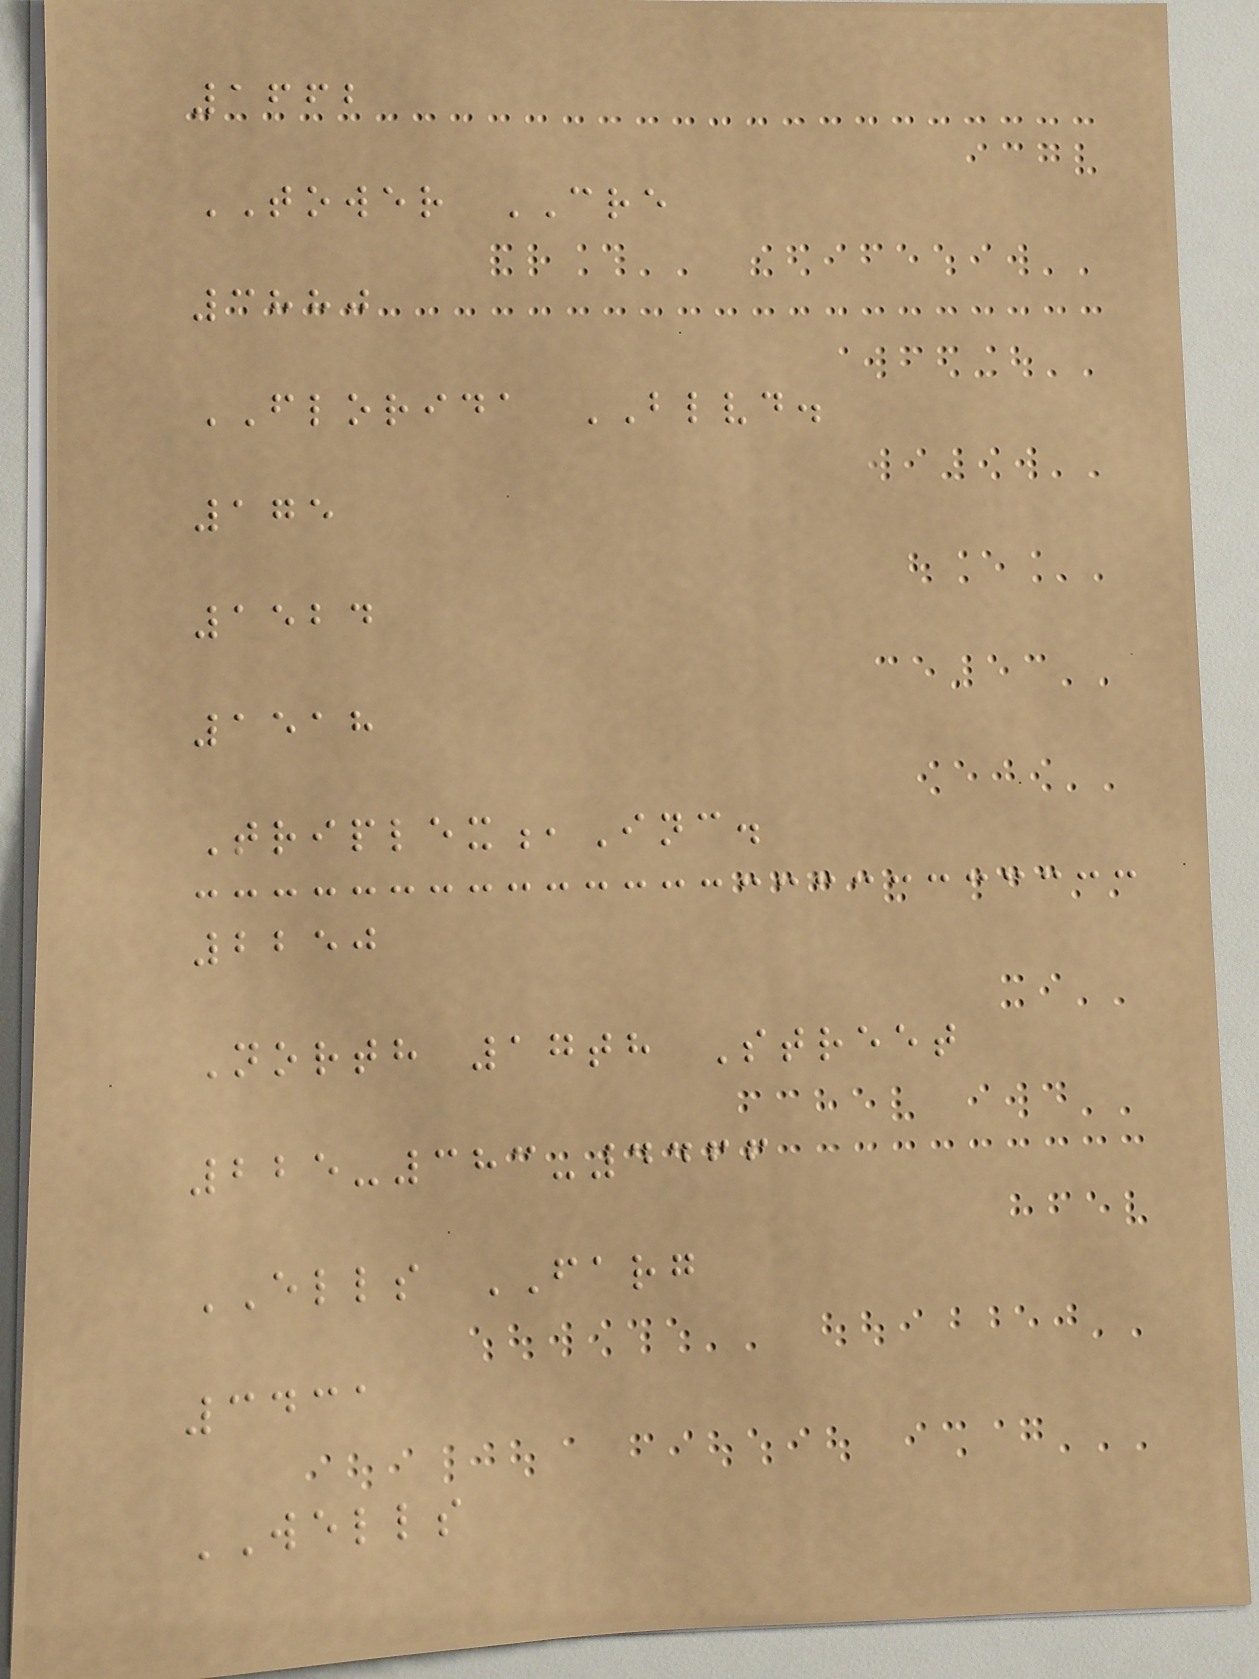1662
TOWER CRE
3880
FLORIDA BLVD.
175
1524
1518
Triplex,Inc.
2250
North 17th Street
225-383-4466
ELLS FARG
3431
WELLS
